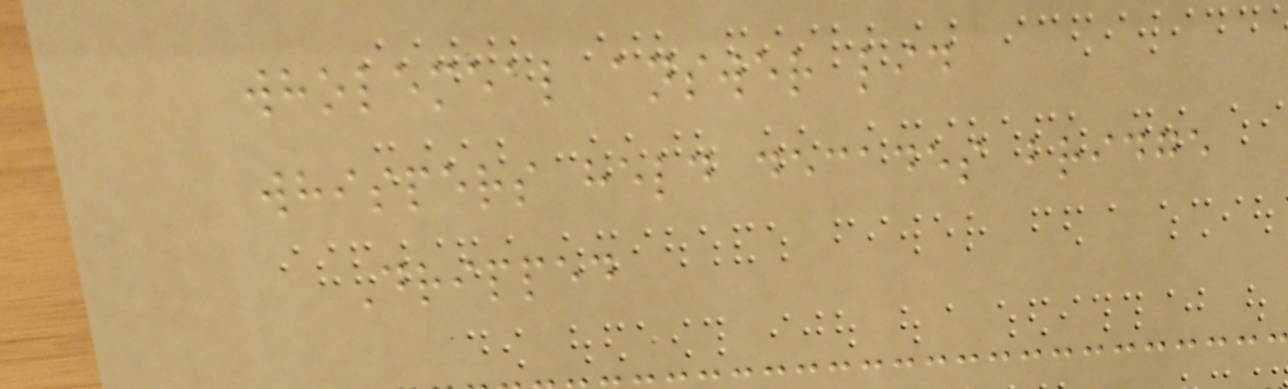wholemeal answer lid
whispers held decades bridge
Dripped
